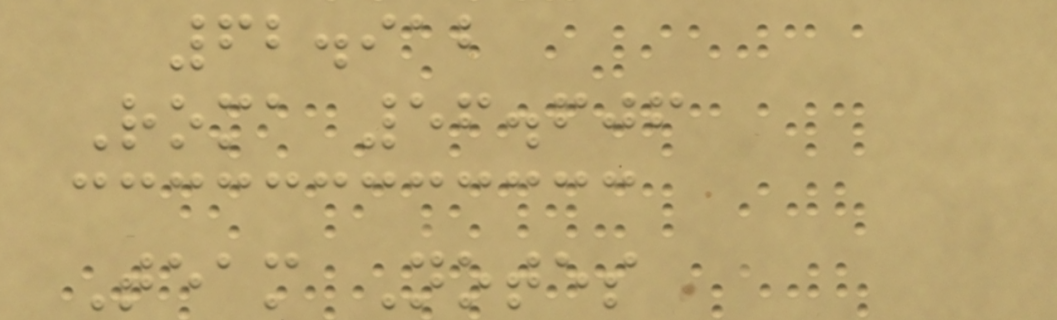62.912
Roma 56.606
Team Notes
